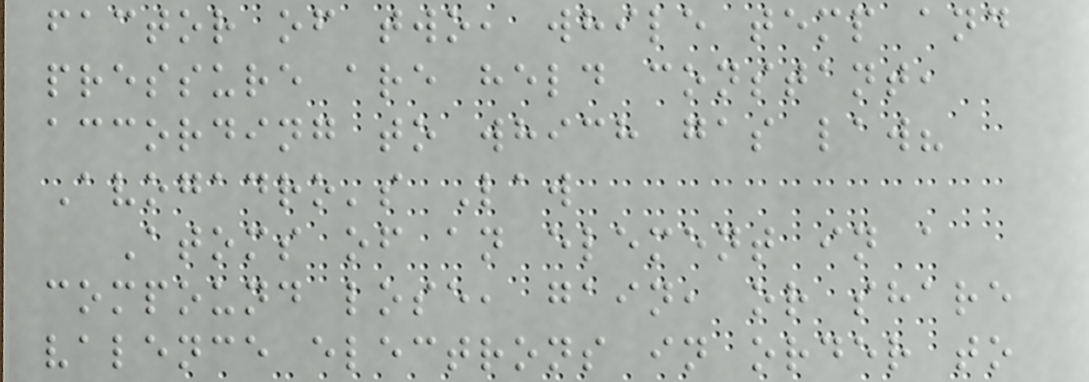factor of two, while temp and
pressure are held constant,
according to which gas law?
Avogadro's Law
Atoms of an element in a
compound lose, gain, or share
valence electrons in order to
